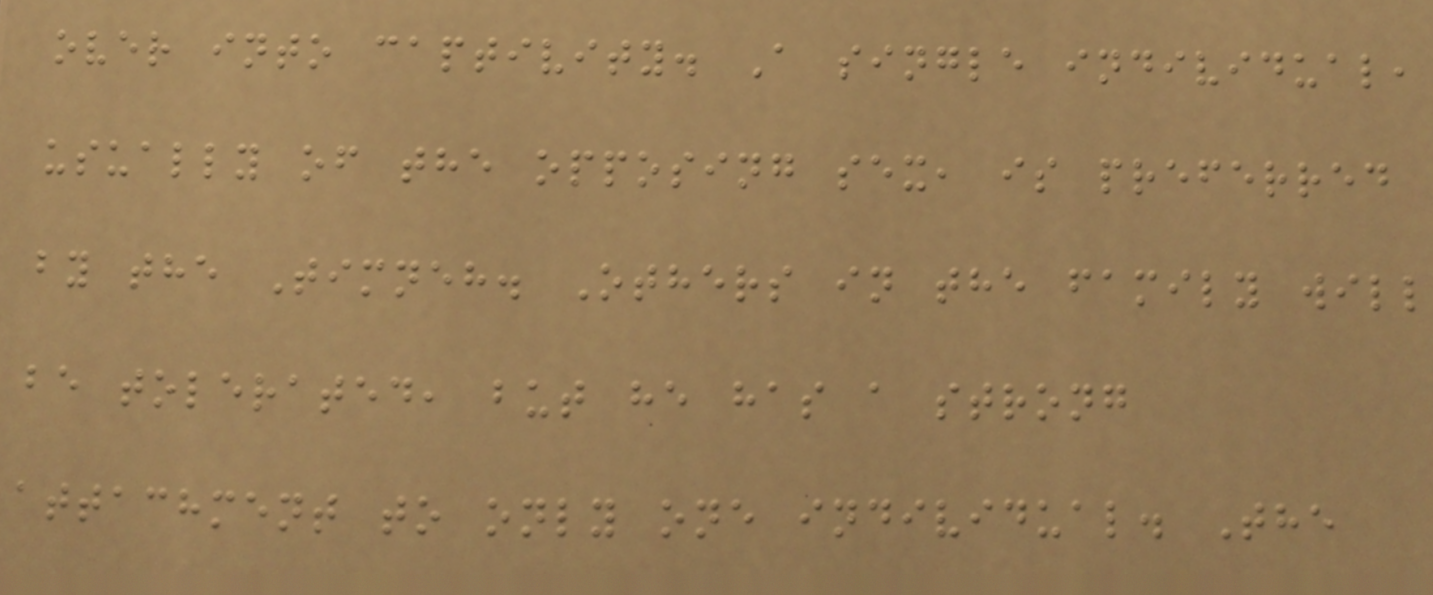over into captivity. A single individual,
usually of the opposing sex, is preferred
by the Timneh. Others in the family will
be tolerated, but he has a strong
attachment to only one individual. The
